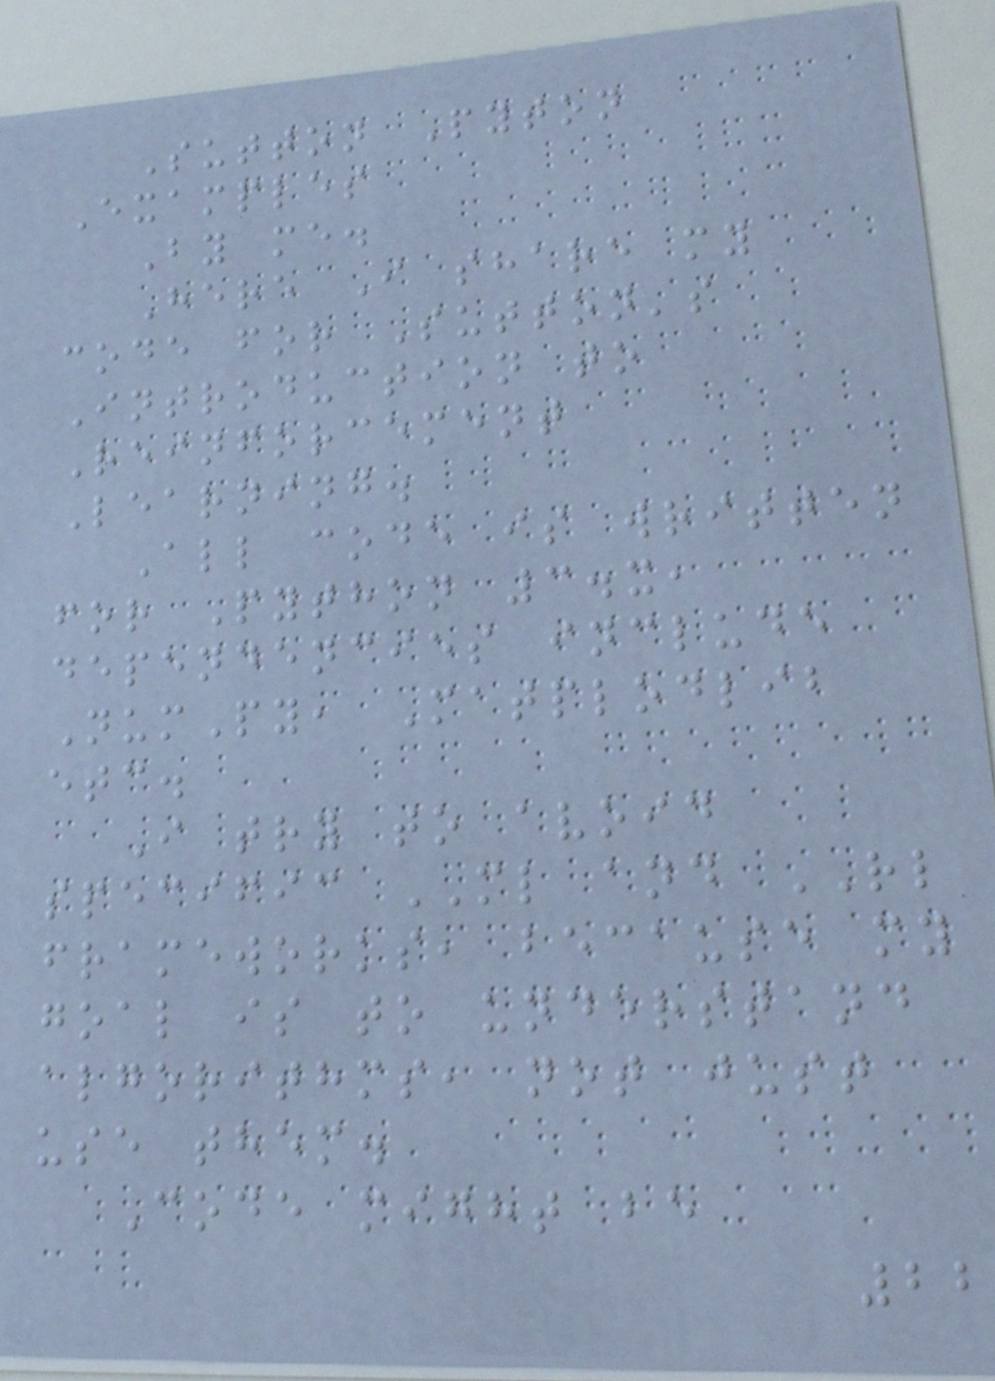Sutton Pyton
Examples
By me.
Here I share my
code for Sutton's
Introduction to
Reinforcement
Learning.
All code is written
for Python 3.x,
dependencies include
NumPy, Matplodlib
etc.
I try to avoid
specific ML and RL
frameworks, because my
goal is to understand
algorithms, not just
use them.
Code might be
22
